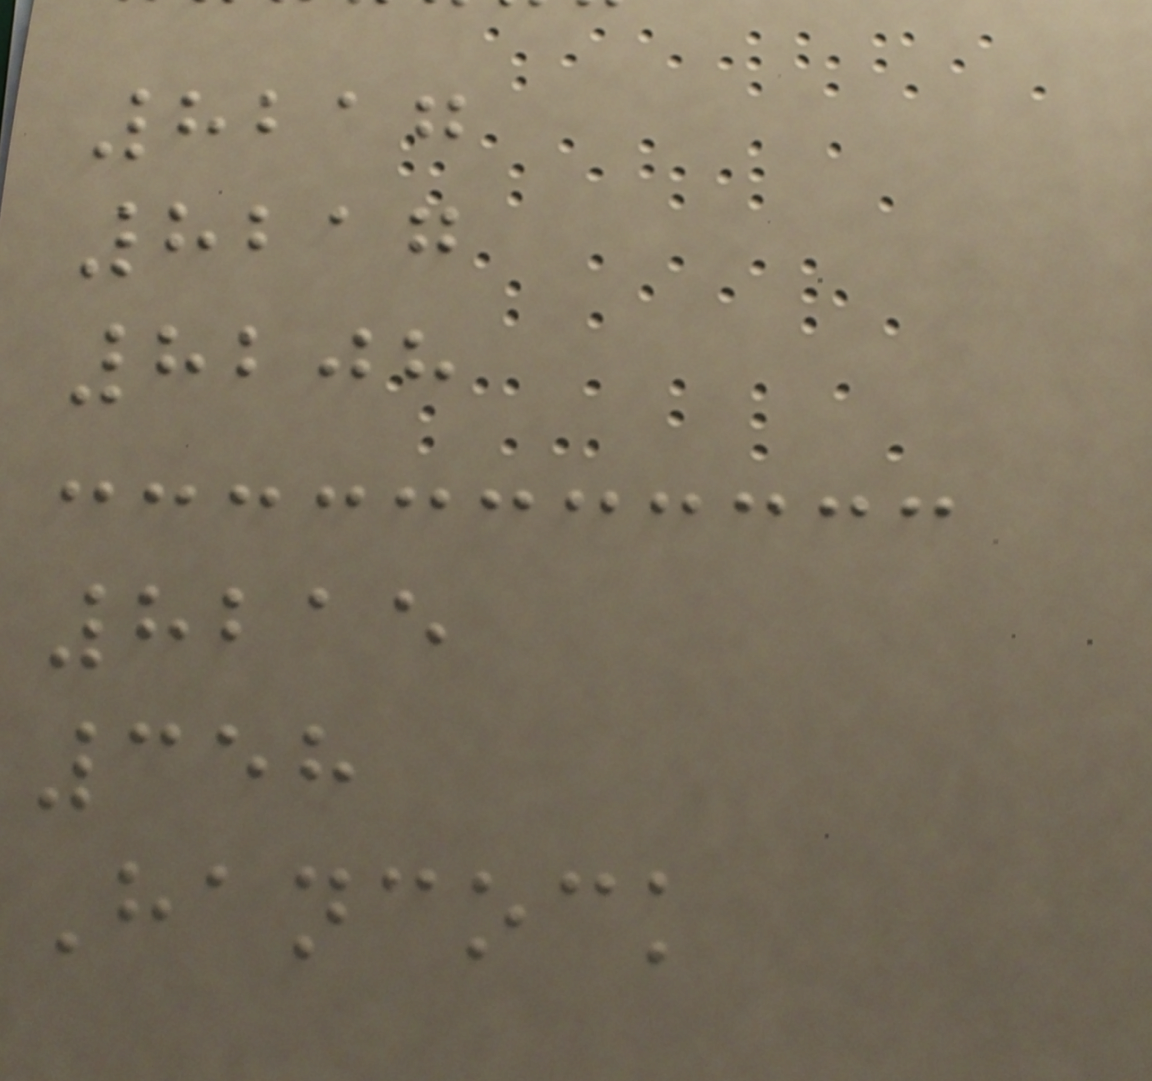8217
8217
8208
8215
358
Hancock
